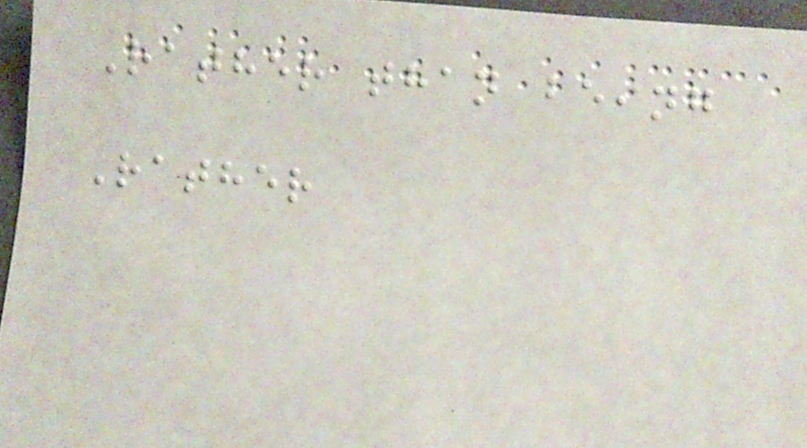Rather than being
Rather
